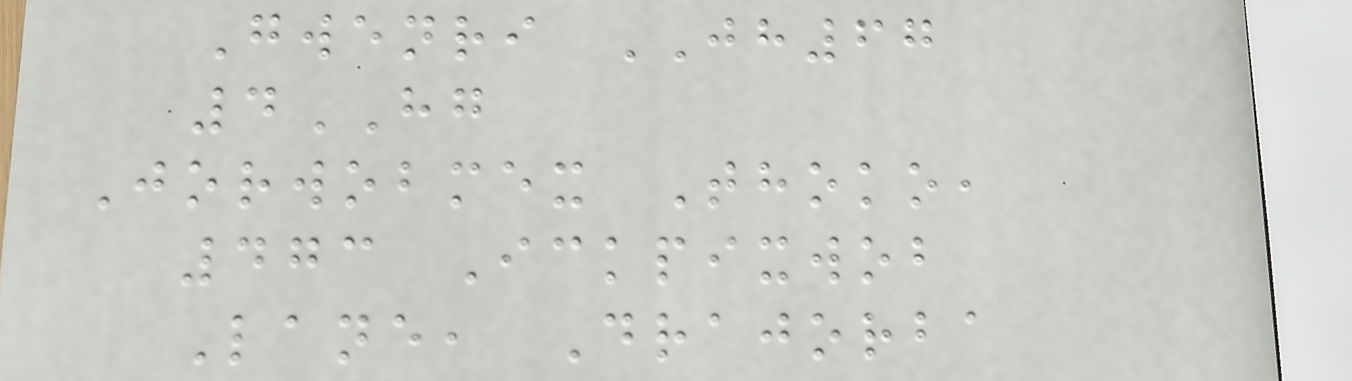Gwenri JH67
4HG
Jorwobmex Thoko,
473 Ickpixwob
Lane, Drajorba
